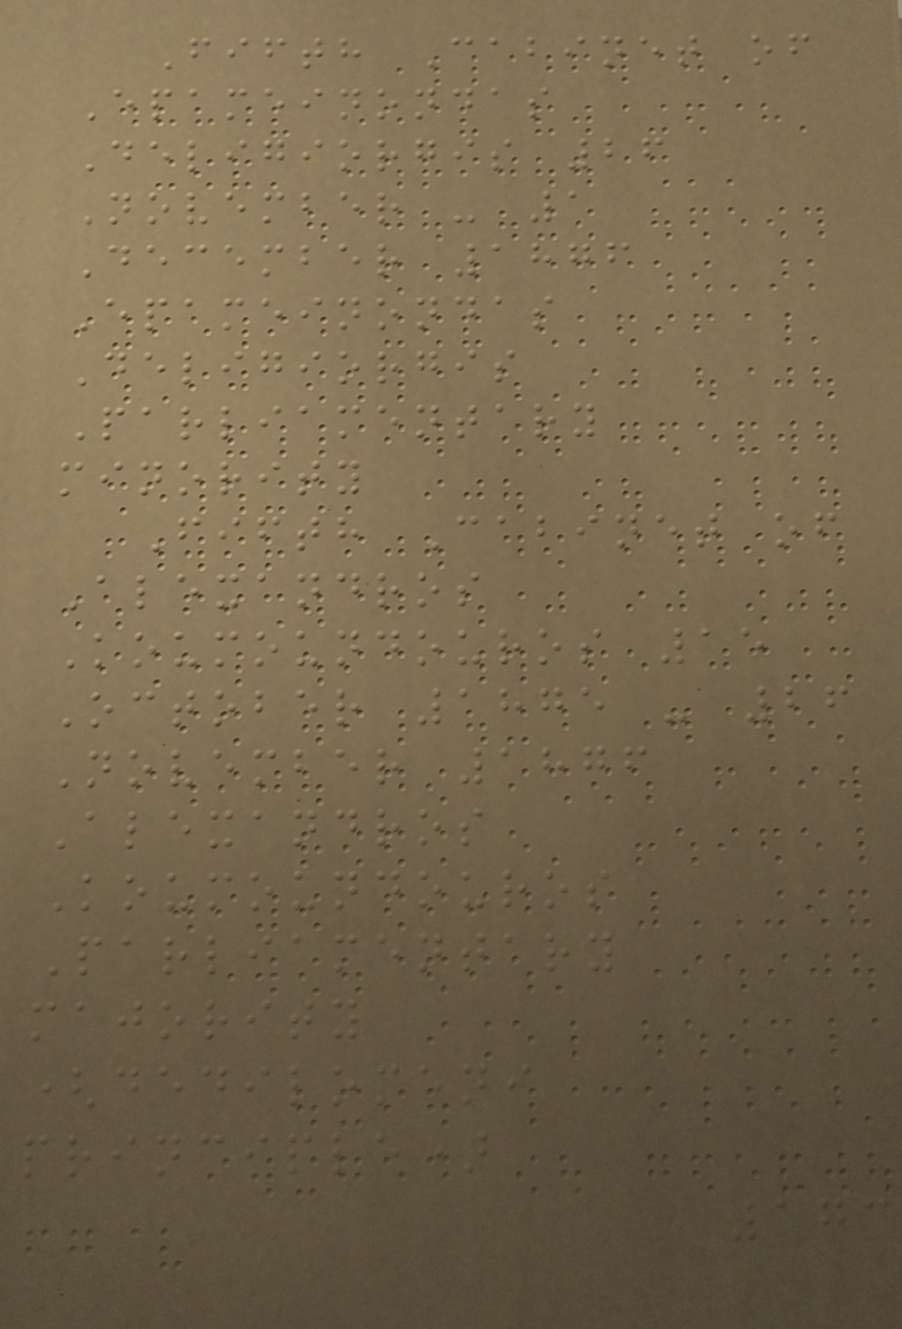Fifth Cabinet of
Epameinondas
Deligiorgis 26
November - 1
December 1876
Epameinondas
Deligiorgis
Parliamentary
minority
Fifth Cabinet of
Alexandros
Koumoundouros 15
October 1875 - 26
November 1876
Alexandros
Koumoundouros
Parliamentary
majority
(dedilomeni
principle)
173
